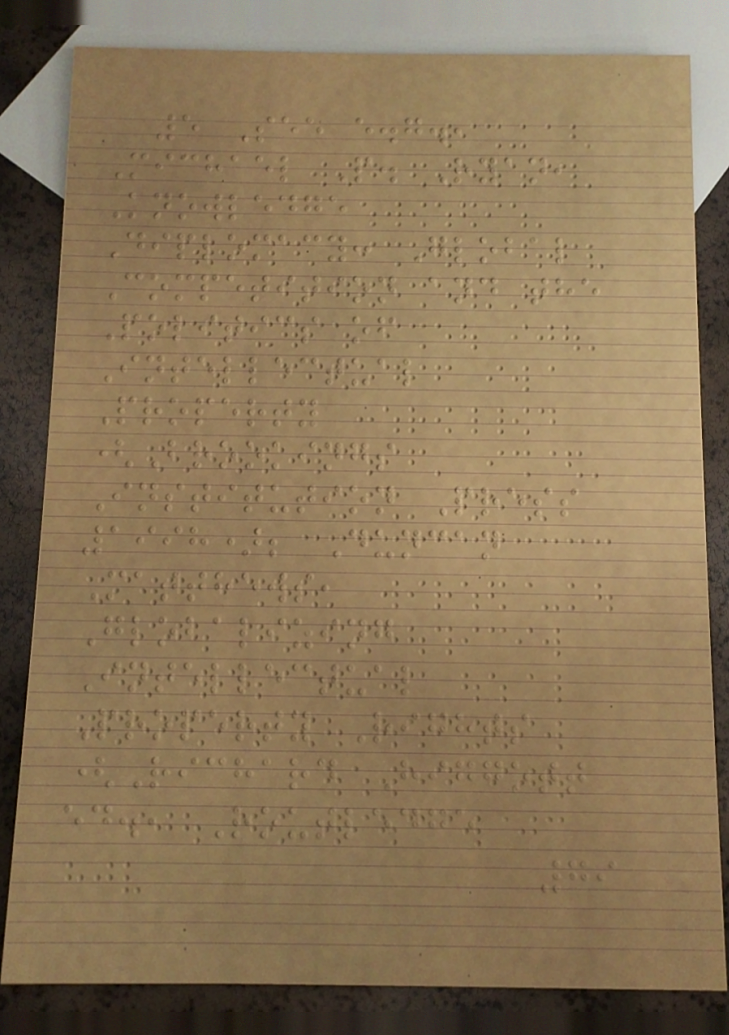5 See e.g.,
Michael P. Ryan,
Knowledge
Diplomacy: Global
Competition and the
Politics of
Intellectual
Property
(Brookings
Institution Press
1998); Duncan
Matthews,
Globalizing
Intellectual
Property Rights
(Richard Higgott
ed., Routledge
79
